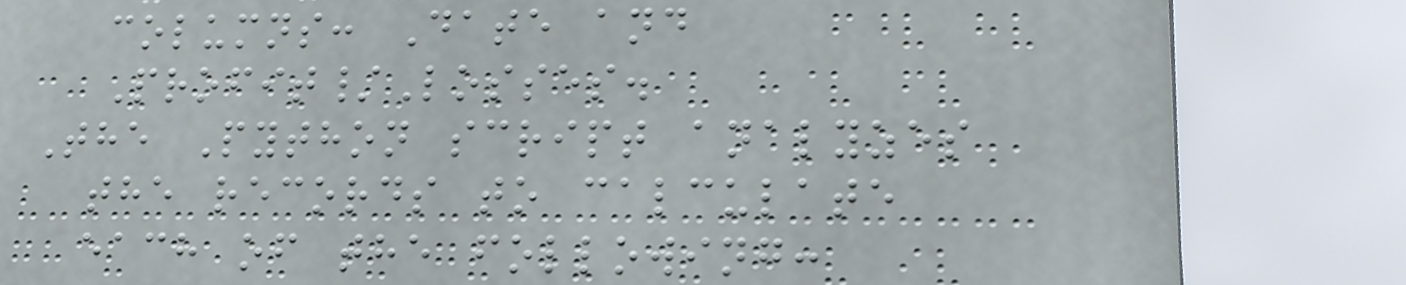columns: Date and
Profit/Losses.
The Python script analyzes
the records to calculate
each of the following:
